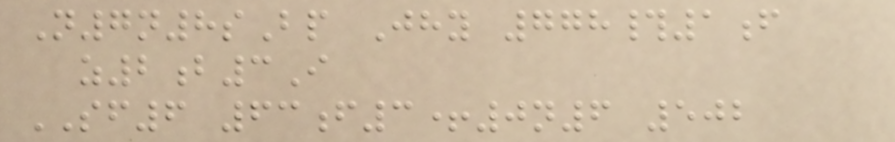N7n8sBp Jhy 778#1f
z2b3I
SF6 63f3+0n6 502
